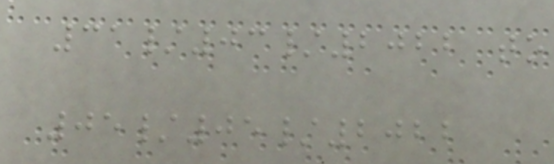31/03/2022 to
05/05/2022
